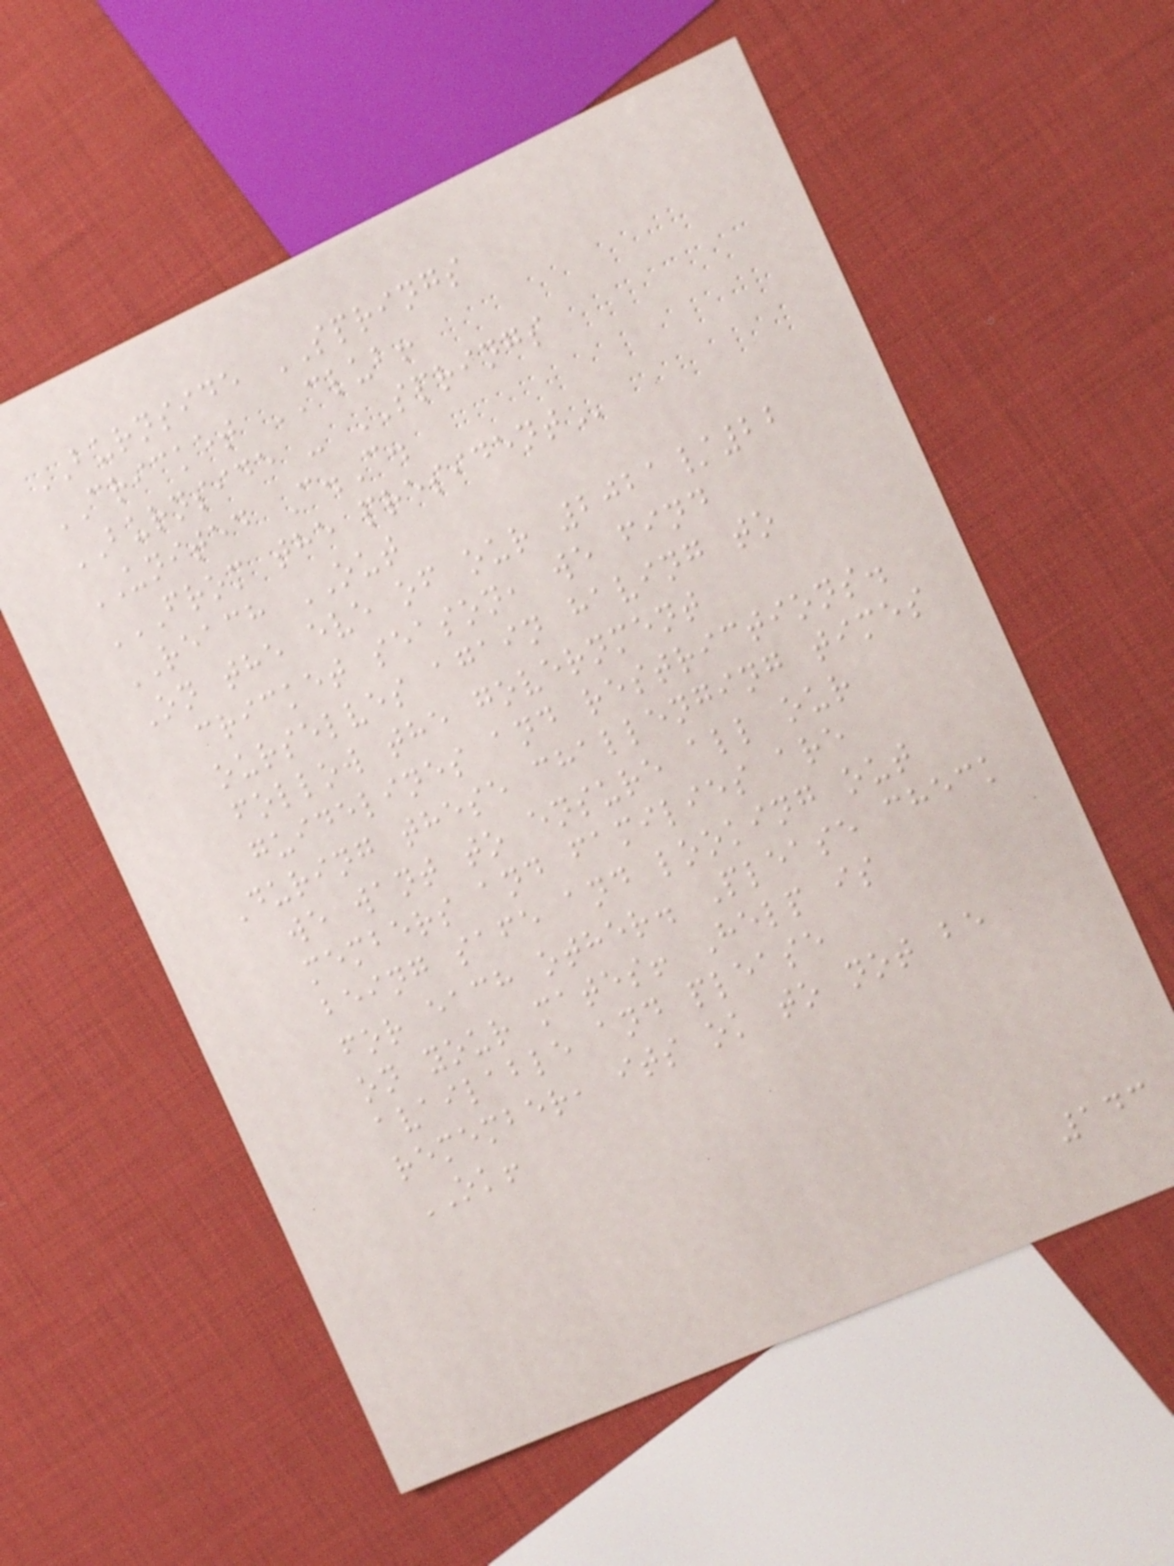BURNSIDE SPRINGS
CRICKET CLUB!
BURNSIDE - SPRINGS
UNITED C.C.
FROM THE PRESIDENT
REACH OUT
On the eve of our 2021/22
cricket season, we find
ourselves again having to
follow the government
guidelines and restrictions.
During these challenging times
we want to ensure all our
members and families are
being safe and looking out
for each other. Please check
on your mates! Help is
available and please
remember, its ok to not be
OK!
143
